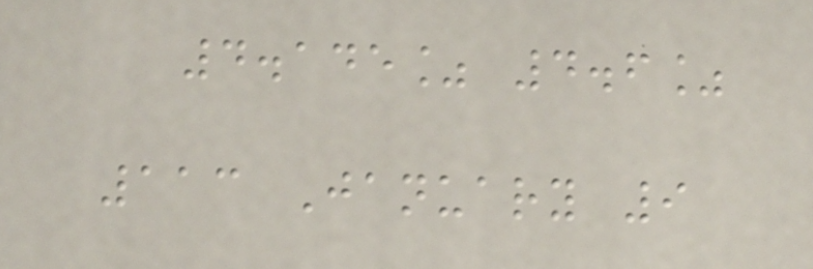4.145% 4.6%
113 January 9
